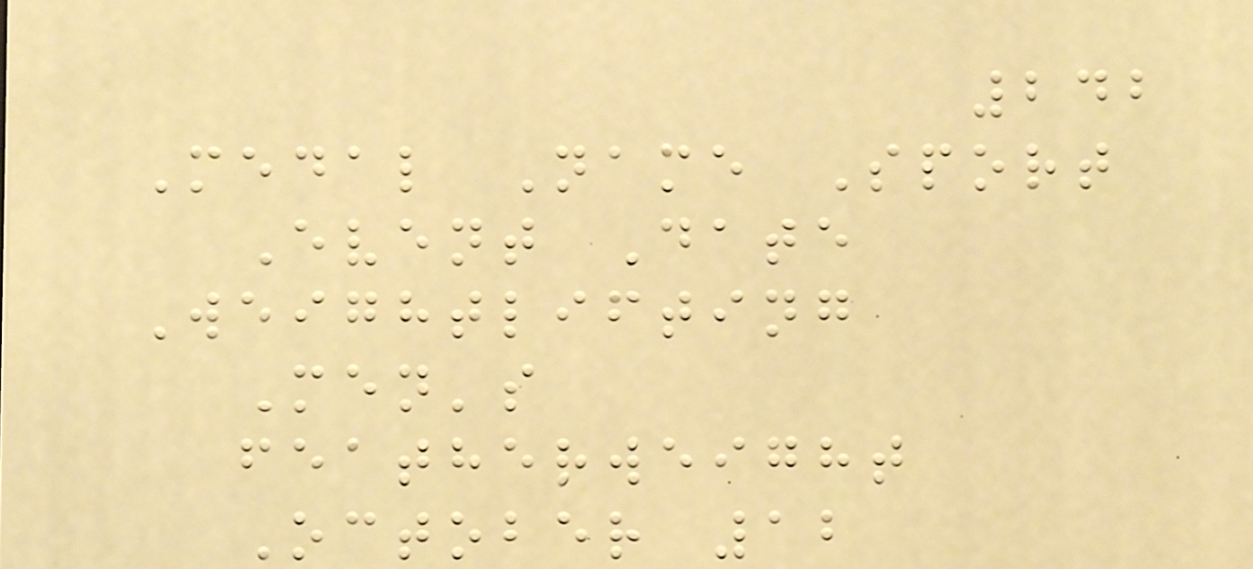242
Medal Name Sport
Event Date
Weightlifting
Men's
featherweight
October 12
